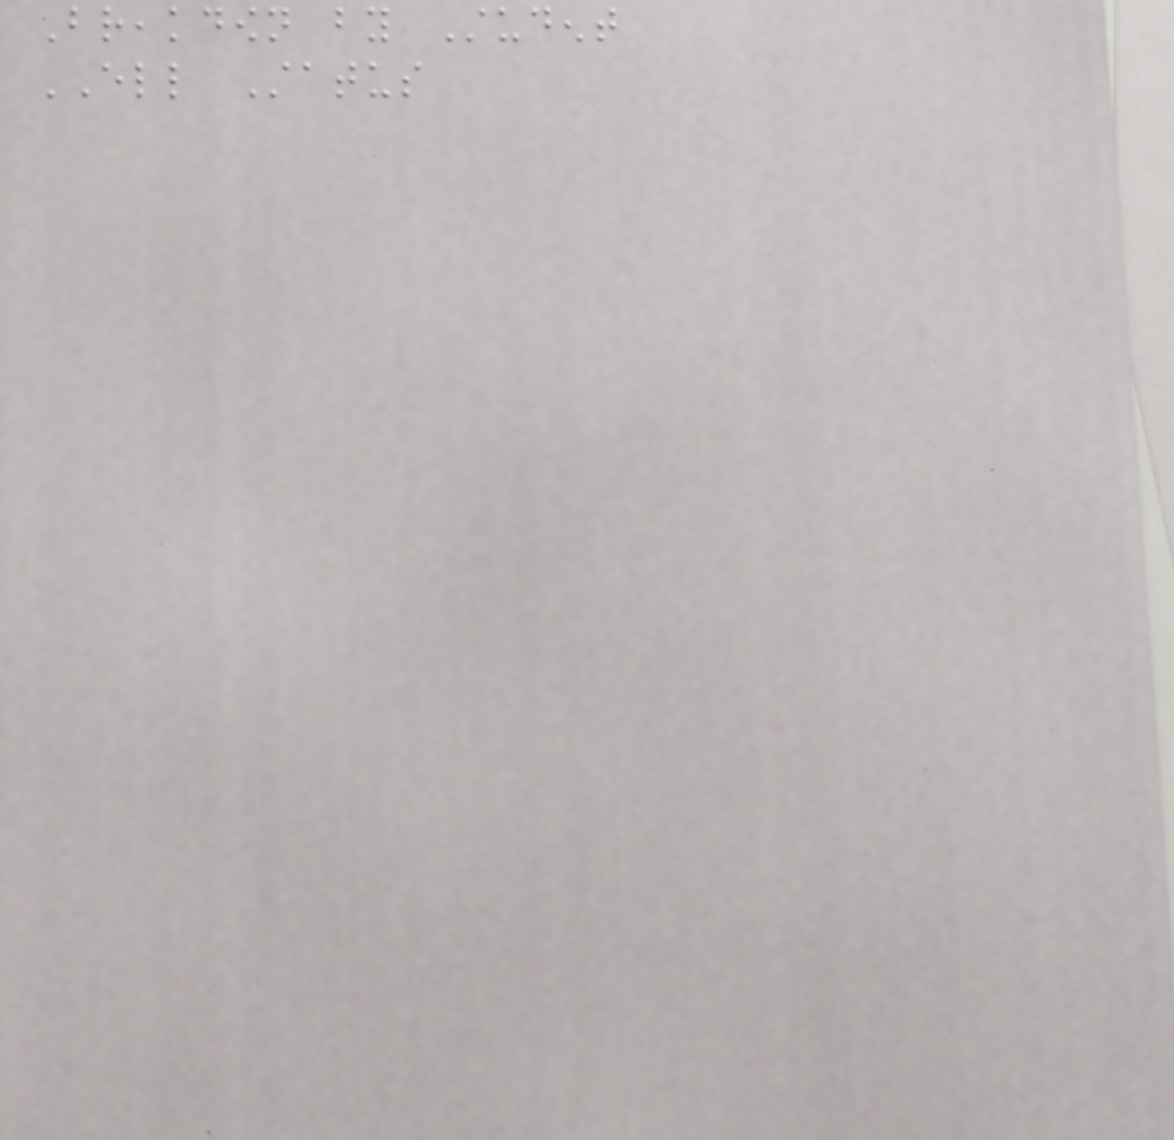Breakdown by Student
ELL Status
